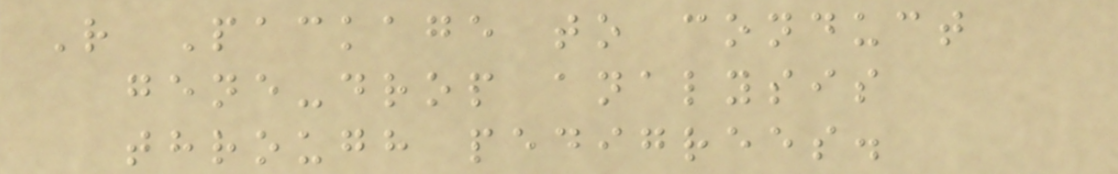R Package to conduct
gene-drop analysis
through pedigrees.
